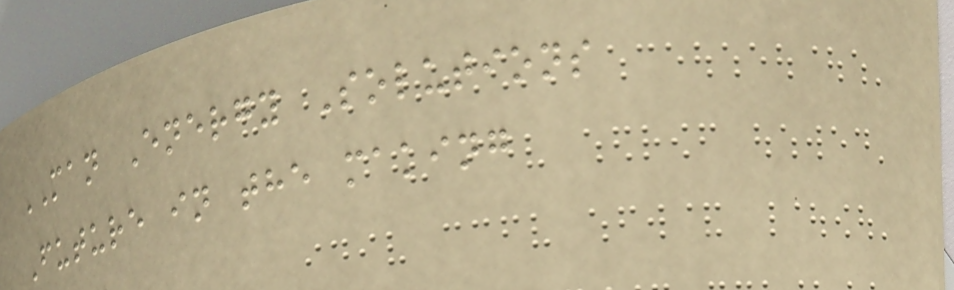MAN Energy Solutions
Future in the making
